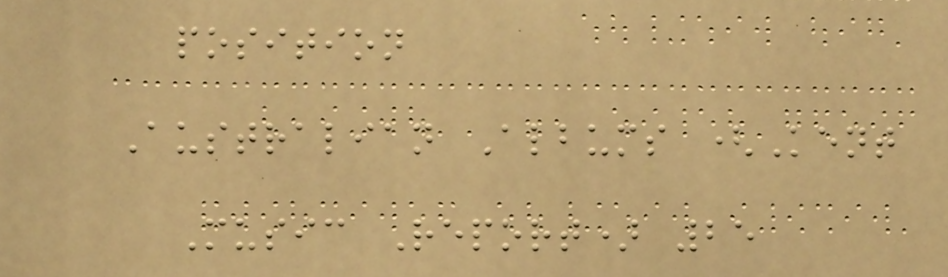position
Australian Albums (Kent
Music Report) 25
